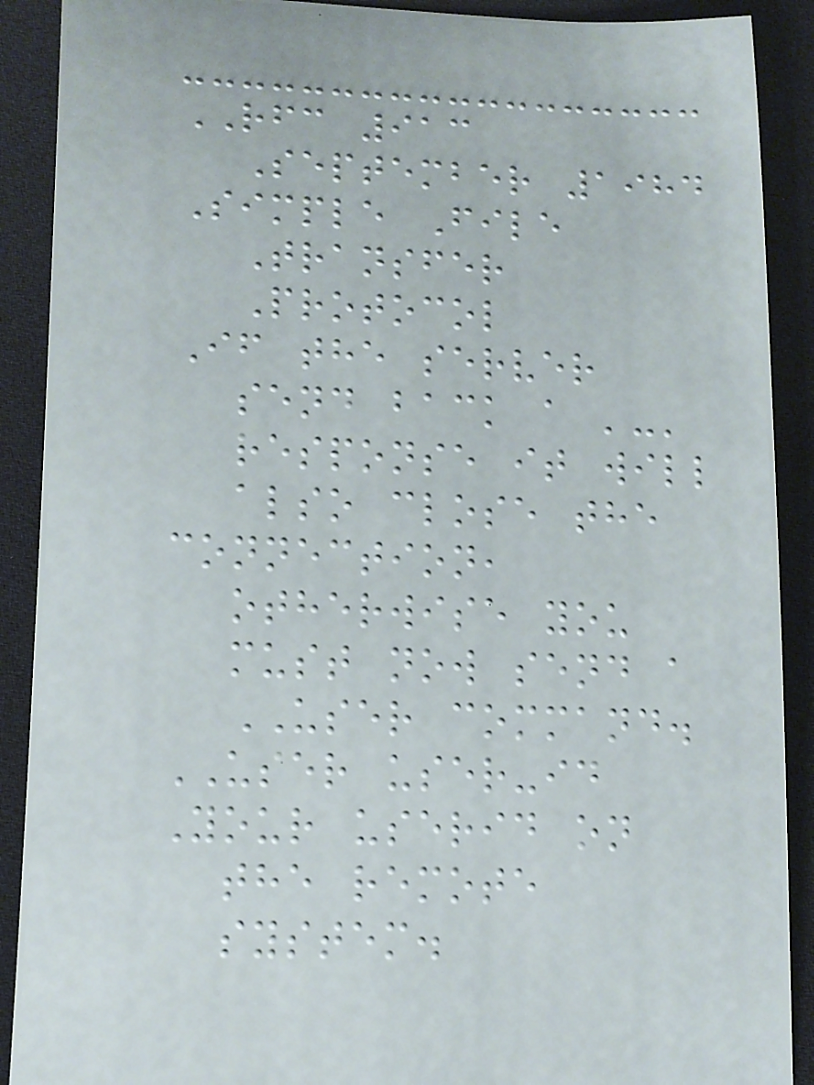RFC 913
September 1984
Simple File
Transfer
Protocol
If the server
send back a '-'
response it will
also close the
connection,
otherwise you
must now send a
USER command.
USER user-id
Your userid on
the remote
system.
